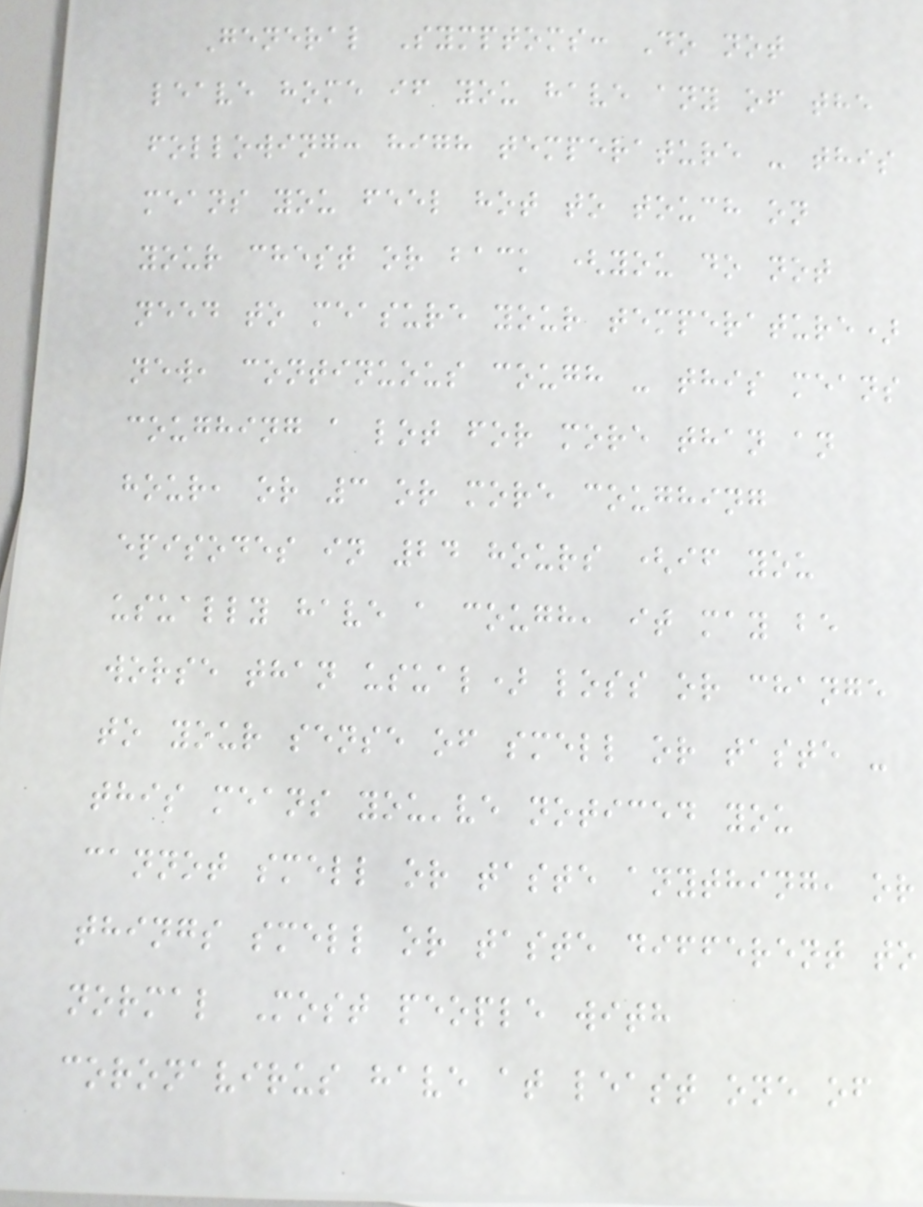General Symptoms: Do not
leave home if you have any of the
following: high temperature - this
means you feel hot to touch on
your chest or back (you do not
need to measure your temperature)
new, continuous cough - this means
coughing a lot for more than an
hour, or 3 or more coughing
episodes in 24 hours (if you
usually have a cough, it may be
worse than usual) loss or change
to your sense of smell or taste -
this means you've noticed you
cannot smell or taste anything, or
things smell or taste different to
normal Most people with
coronavirus have at least one of
